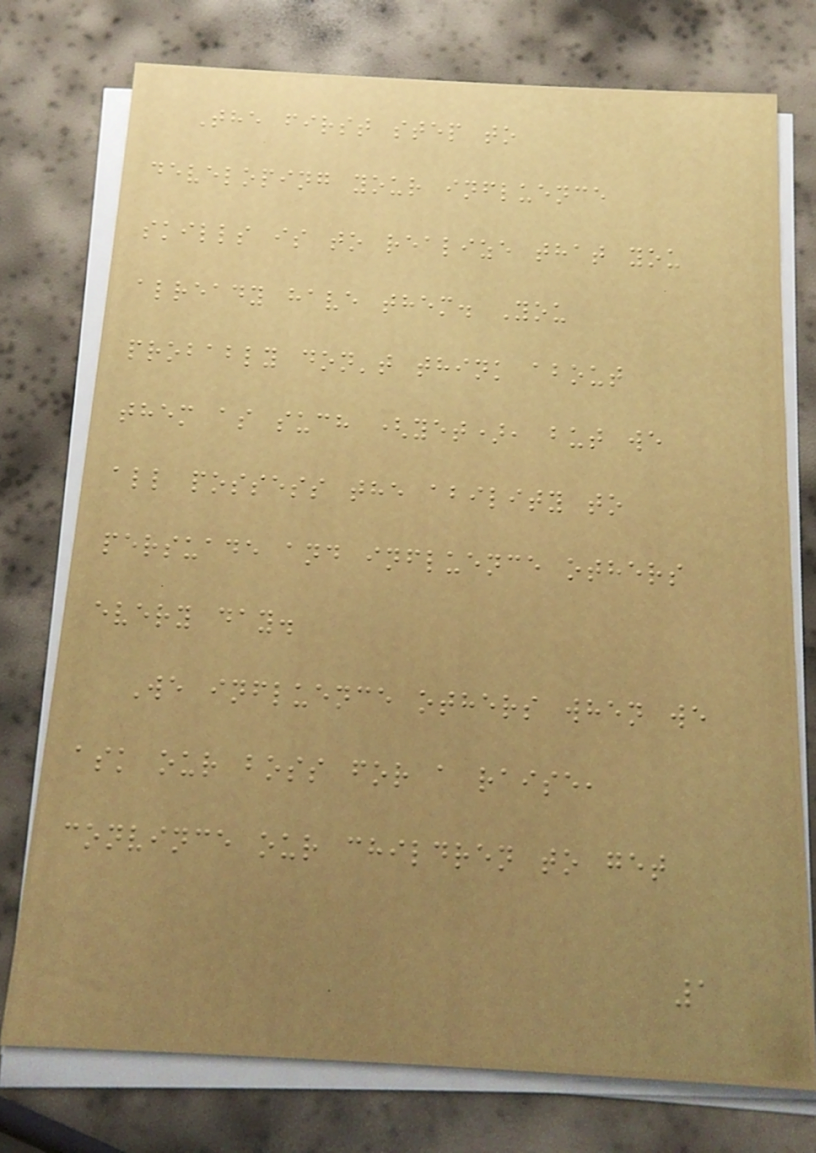The first step to
developing your influence
skills is to realize that you
already have them. You
probably don't think about
them as such (yet), but we
all possess the ability to
persuade and influence others
every day.
We influence others when we
ask our boss for a raise,
convince our children to get
1
